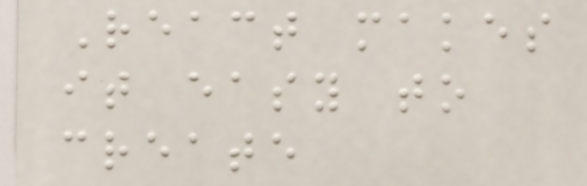React makes
it easy to
create
